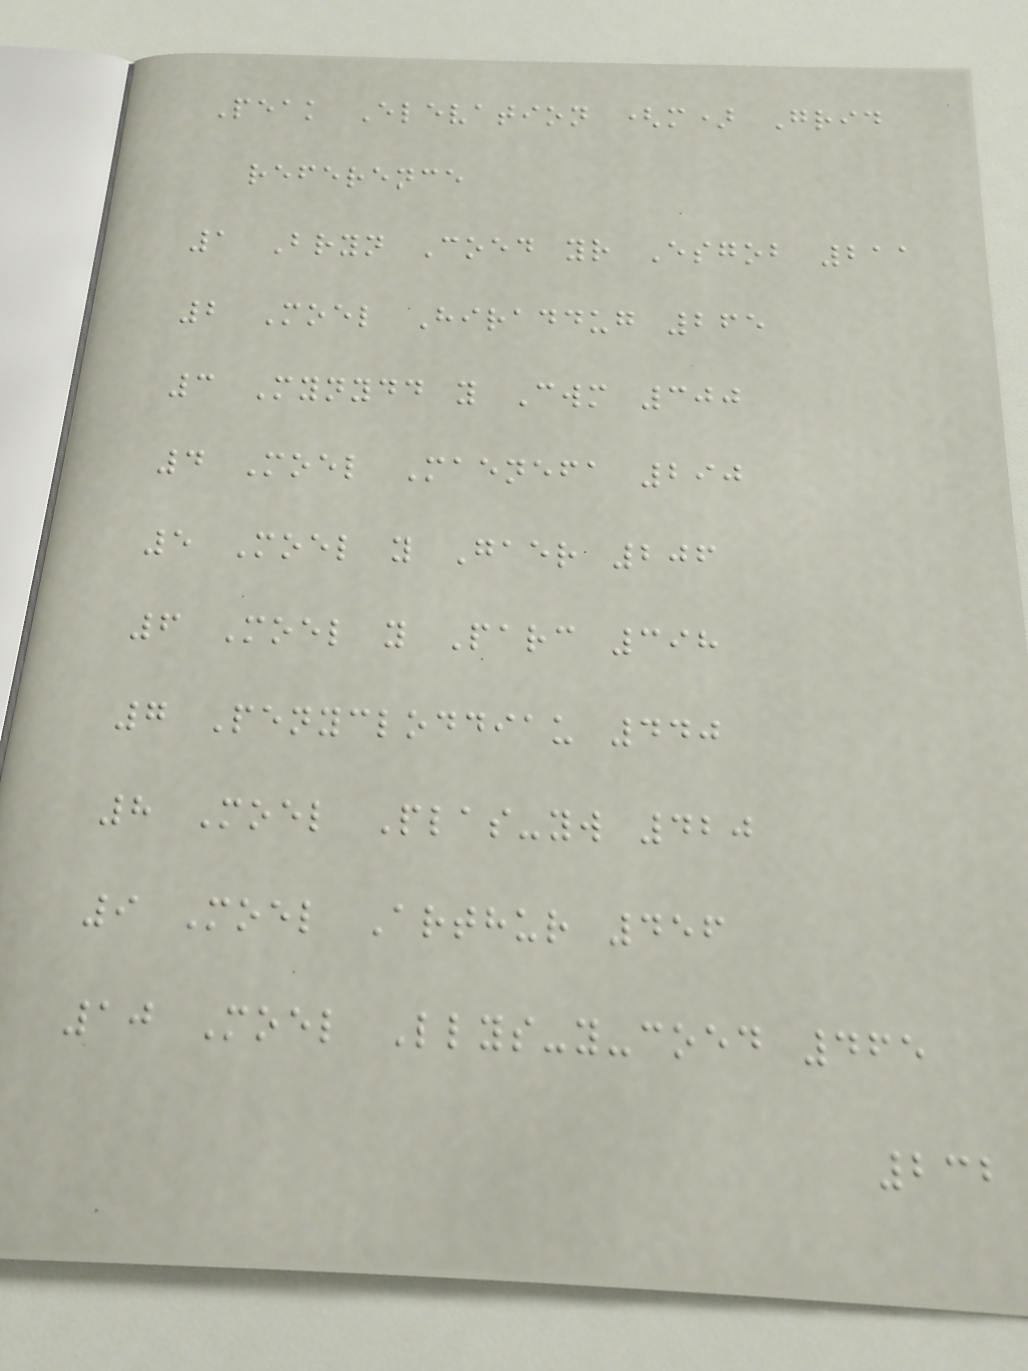Peak Elevation (m) Grid
reference
1 Bryn Coed yr Esgob 211
2 Moel Hiraddug 265
3 Mynydd y Cwm 300
4 Moel Maenefa 290
5 Moel y Gaer 206
6 Moel y Parc 398
7 Penycloddiau 440
8 Moel Plas-yw 420
9 Moel Arthur 456
10 Moel Llys-y-coed 465
232
